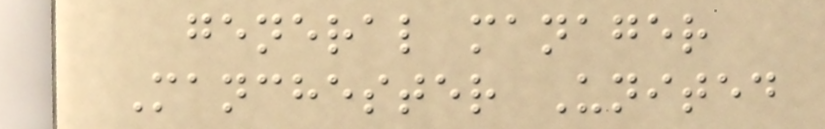general manager
Manchester United
